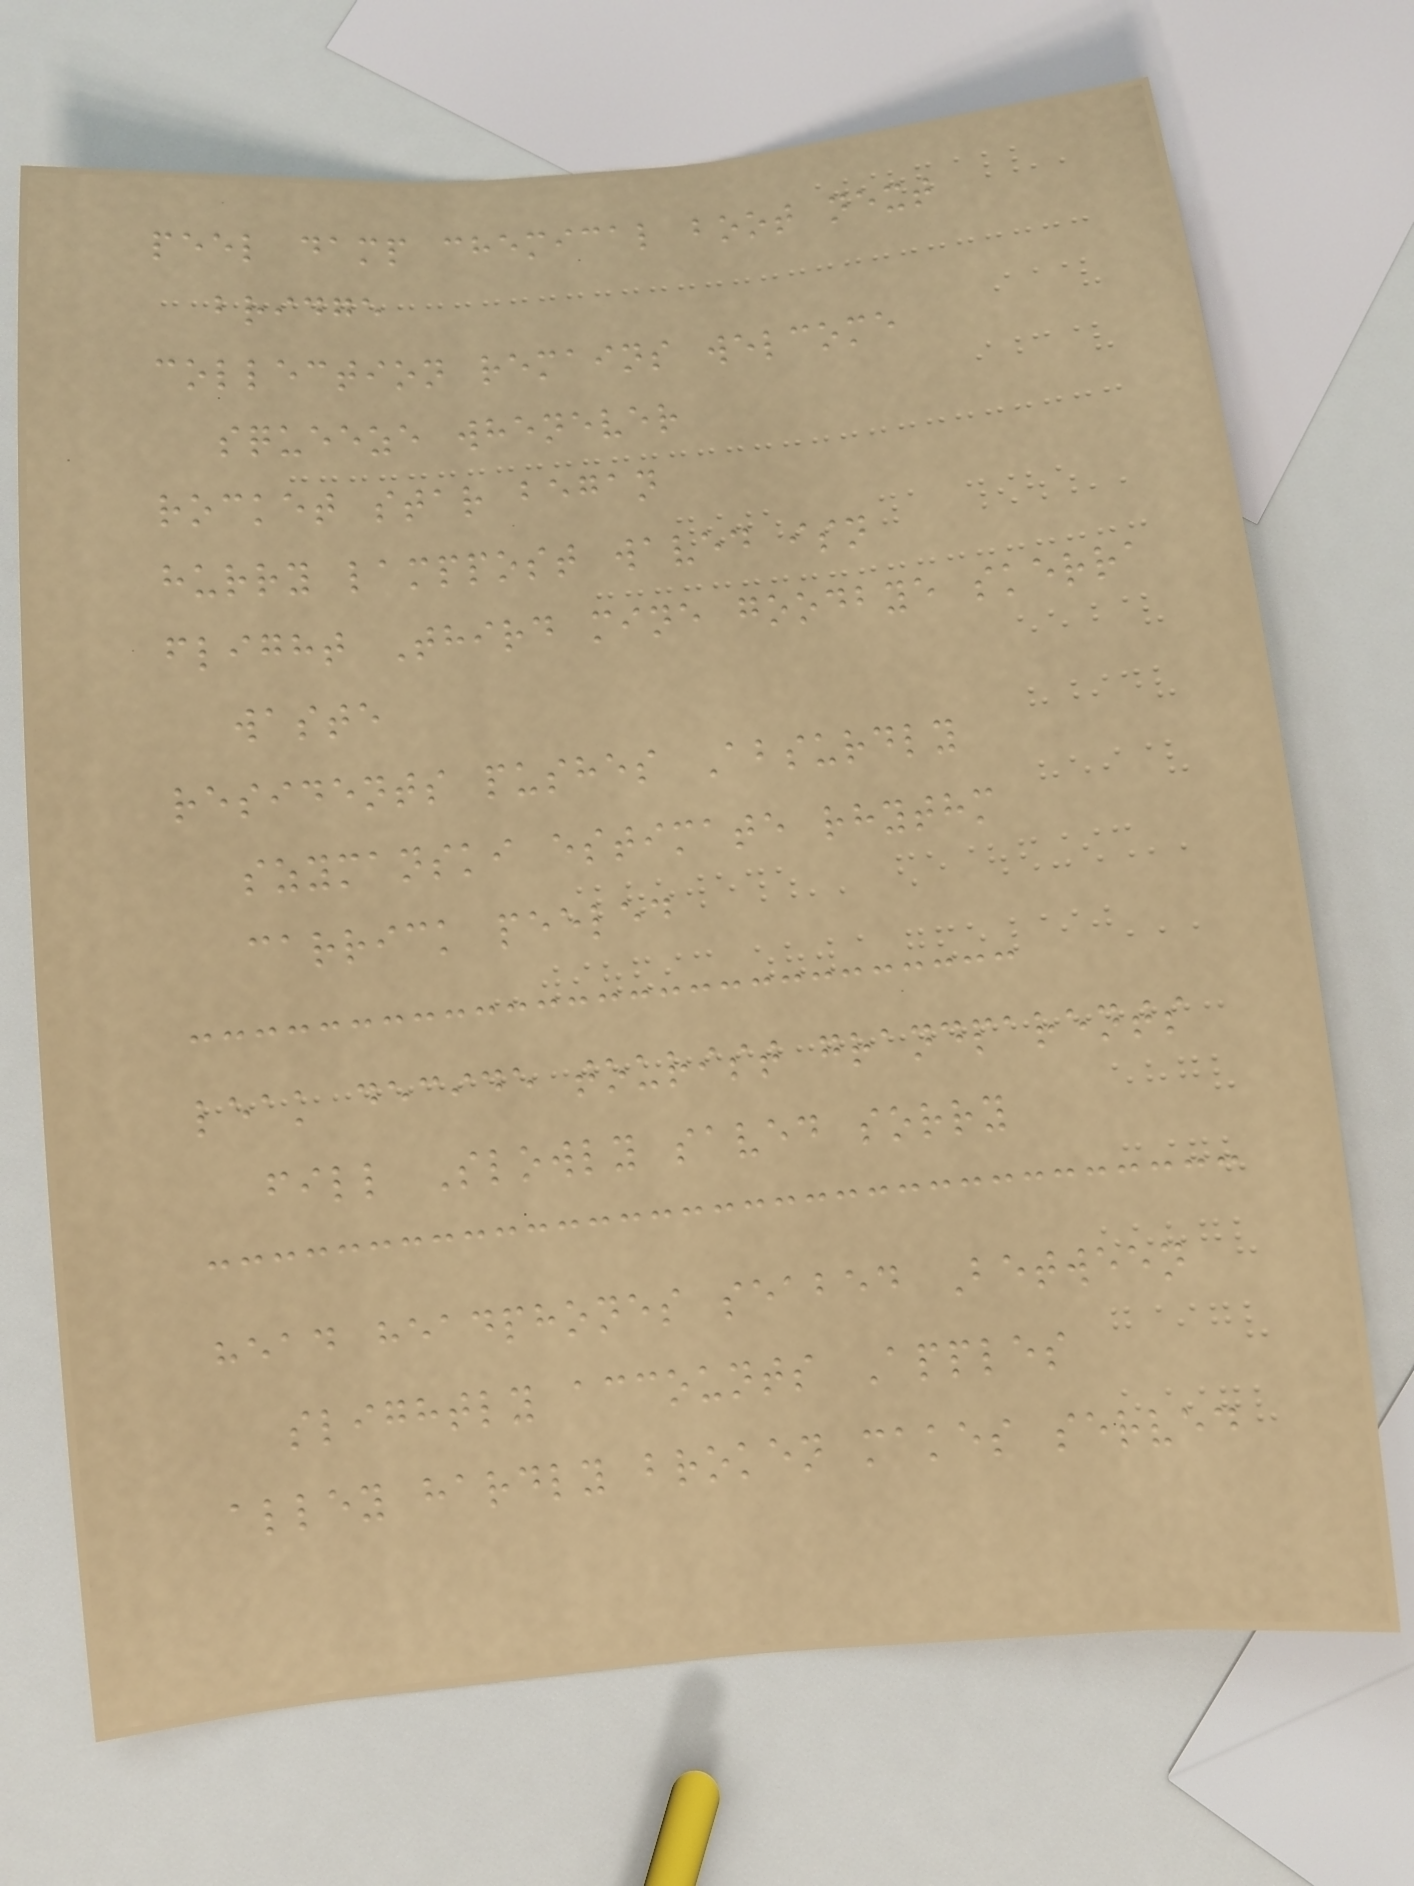peel damp chemical boot next
bridge
collection remains welcome
squeeze whenever
rocket star began
hurry lamppost waved isn
flight Third mine goodbye skerra
waste
residents pushes Absurdly
szymanski estimate rhythm
carrick peeled
leak decide tourist grandparents
fill Slowly saved sorry
head headphones seabed Between
slightly accounts Apples
alley hardly broken makes served
